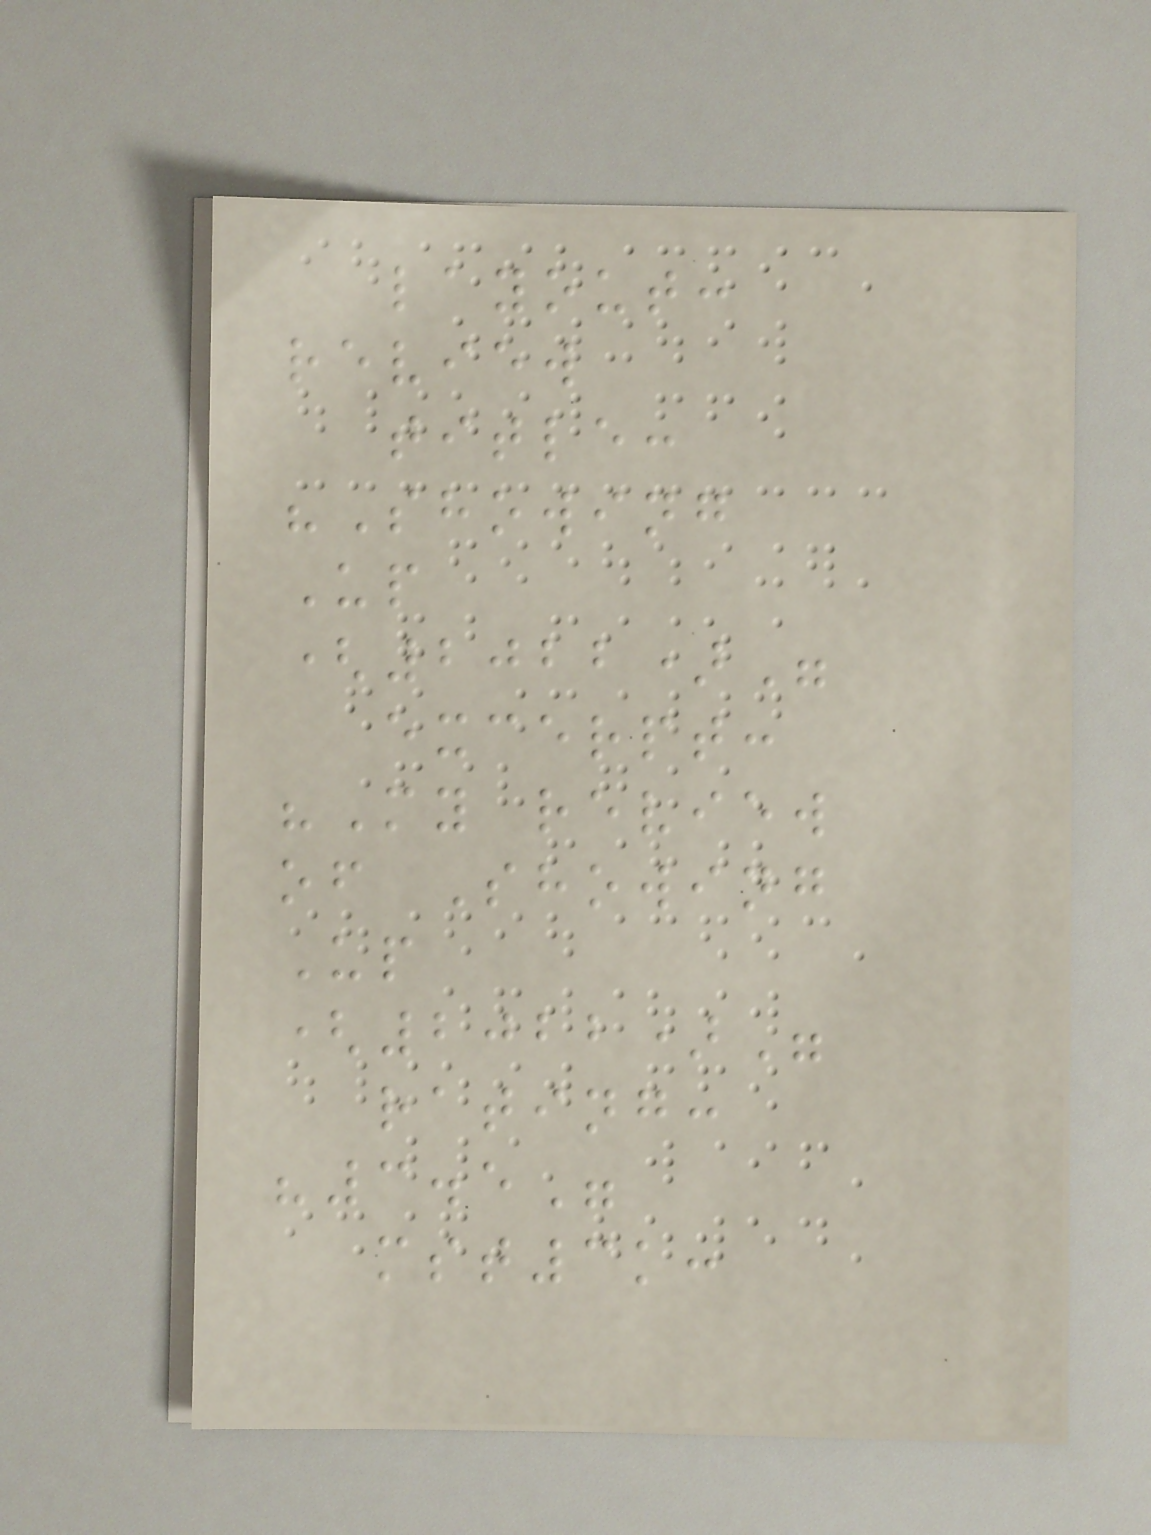layout:
review
title:
"Showing
Up
(2022)"
excerpt:
"My review
of Showing
Up
(2022)"
rating:
"3.5"
mst3k:
